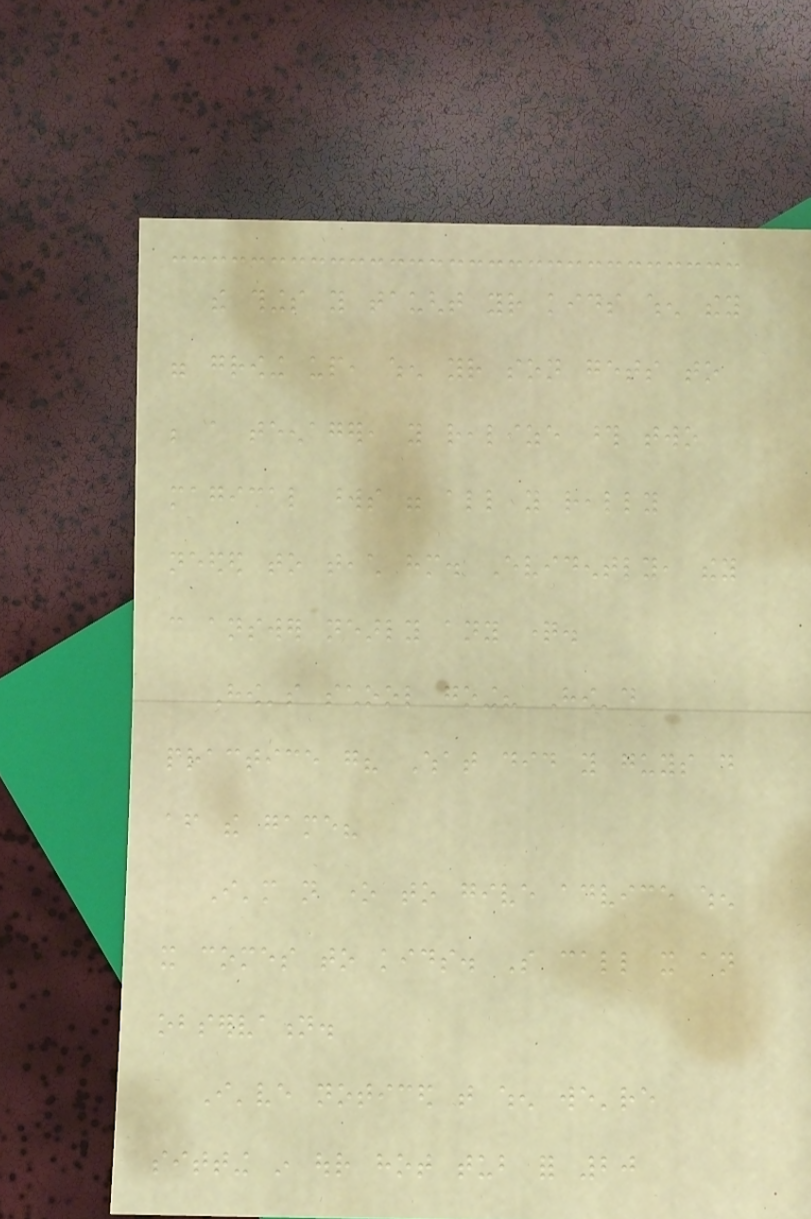the things you taught your kids when they
were growing up, when your son gets to
be a teenager, you realize those two
magical words were all you really
needed to teach him. Evidently, they
can answer nearly any question.
How's school going? How'd
practice go? What did you guys do
after the game?
I'm not one to give advice when
it comes to kids. So call it an
observation.
I've noticed that when we're
sitting in our hot tub for 20
